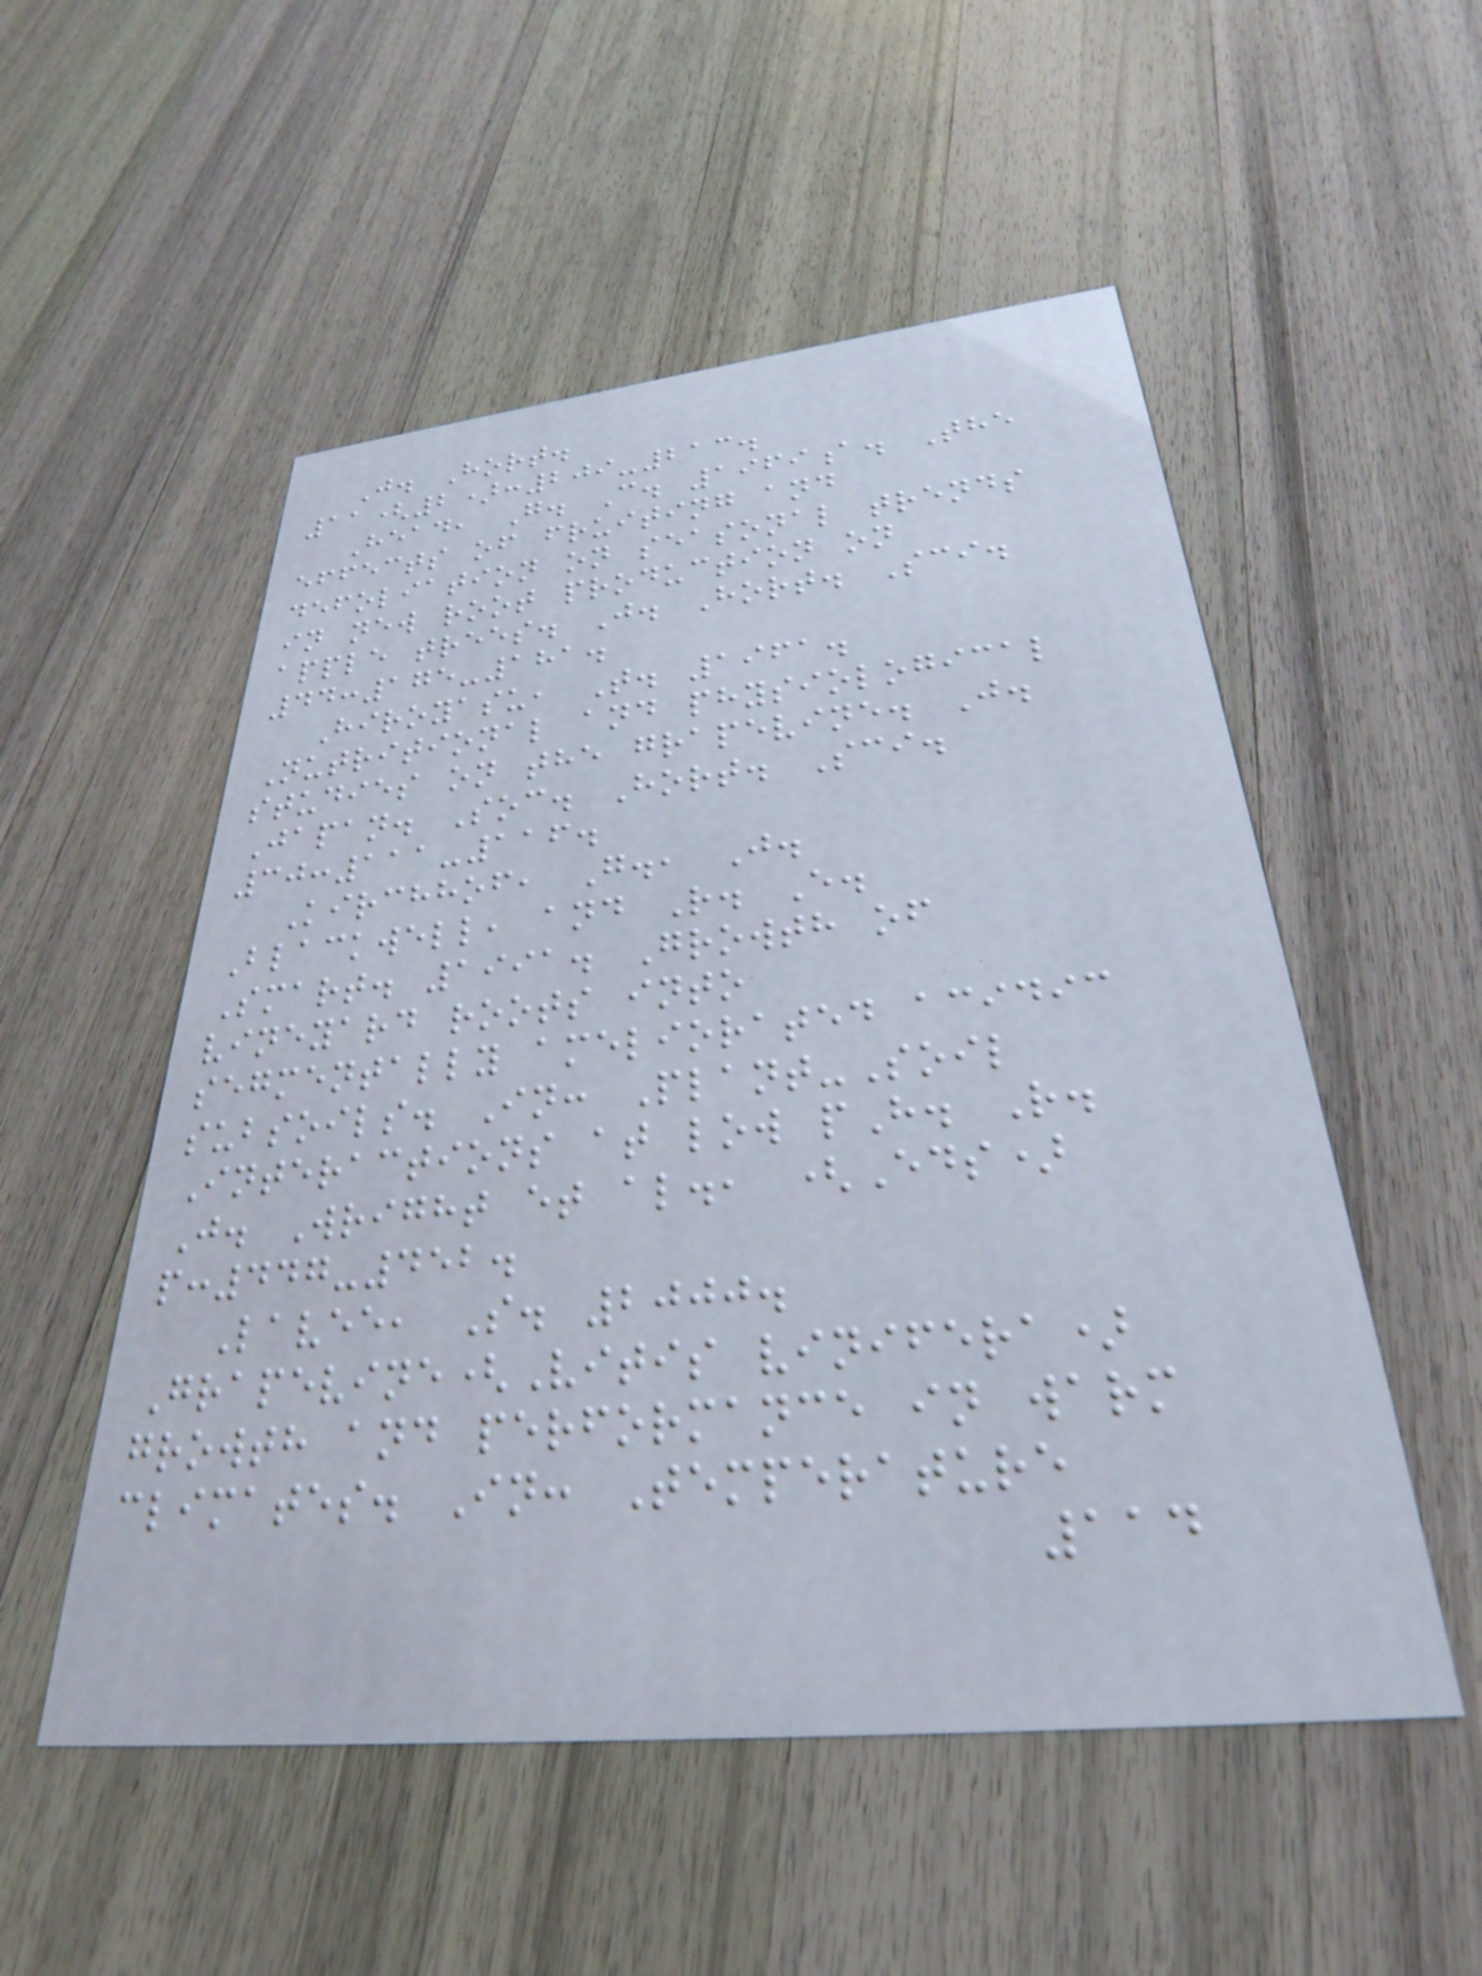J. Hort.
11(2):209-213.
Head, G. C. 1969a. The
effects of fruiting and
defoliation on seasonal trends
in new root production on
apple trees. J. Hort. Sci.
44:175-181.
Hiroyasu, T. 1961.
Nutritional and physiological
studies on the grapevine. J.
Japan. Soc. Hort. Sci.
30:111-116.
Kirchhof, G., J.
Blackwell, and R. E.
Smart. 1991. Growth of
vineyard roots into
segmentally ameliorated acidic
subsoils. In: Plant-Soil
Interactions at low pH. R.
J. Wright et al., (Eds)
p:447-452.
Lavee, S. 2000.
Grapevine(Vitis vinifera)
growth and performance in warm
climates. In: Temperature
114
